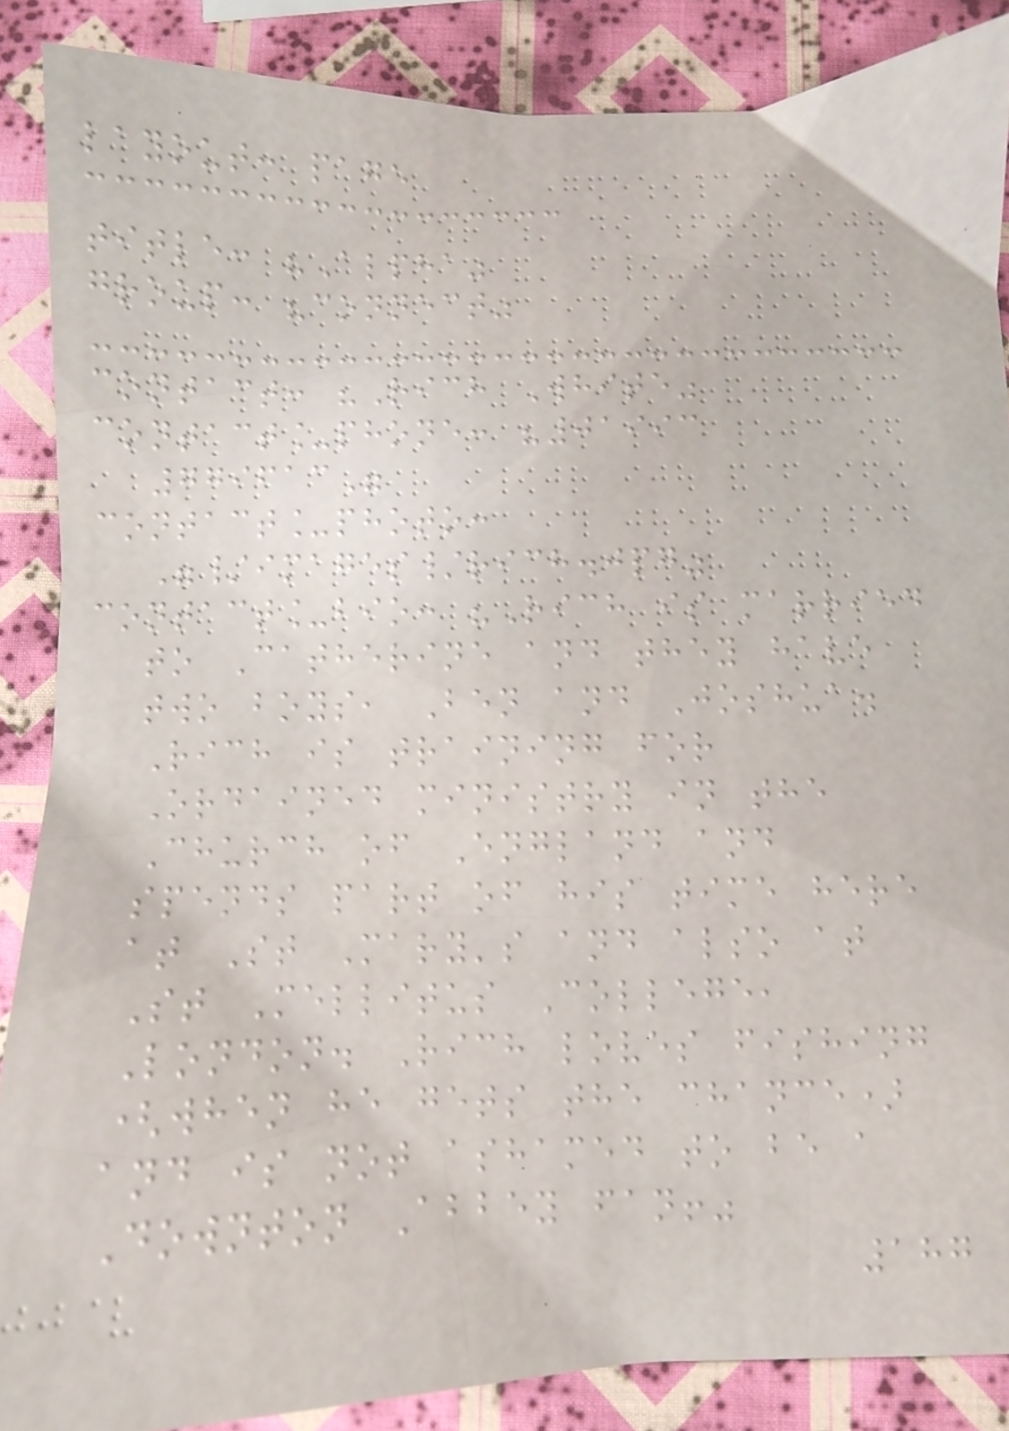layout: page
title: "Alpha"
group: "connect"
contact: "Rich White"
contact_phone: "01993
779613"
contact_photo:
"/images/rich.jpg"
contact_bio: "Rich is married
to Catherine and they have
two boys, Ben and Joshua.
Rich is training for
Ordained ministry in the
Church of England and
spends part of his time here
at St Mary's and also at
St Mellitus College,
London. Rich loves fishing
(when he gets the chance)
and is not ashamed to be a
Downton Abbey fan!"
187
